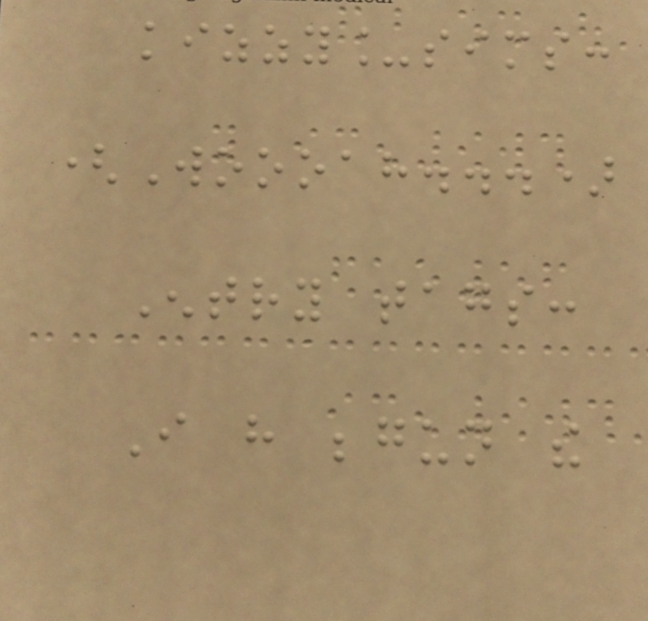kizzy_sims:
(Woooah...)
Entry tags:
I have begun the
